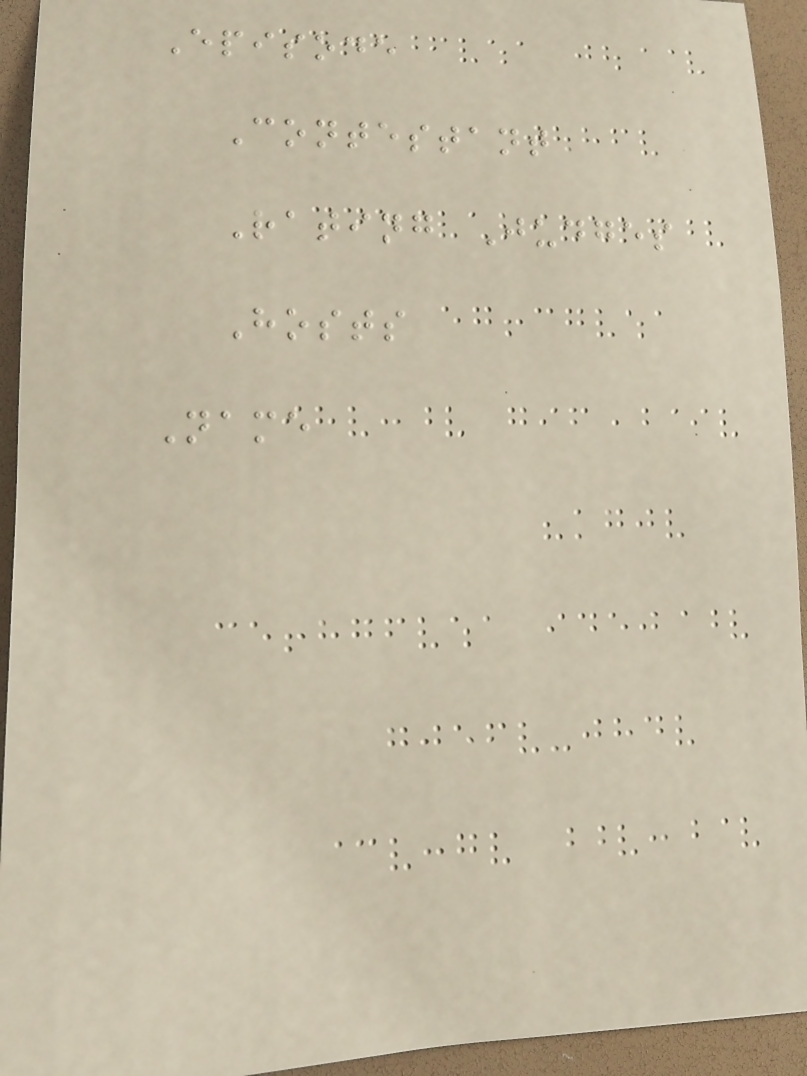Episode
Contestant
Rating Judges
Hosts
Name
